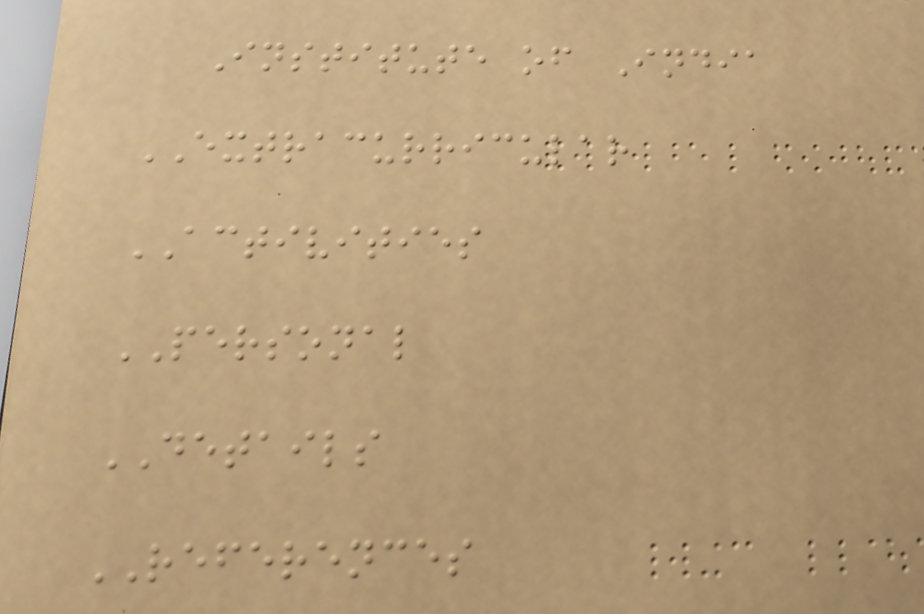Institute of India
EXTRACURRICULAR
ACTIVITIES
PERSONAL
DETAILS
REFERENCES
